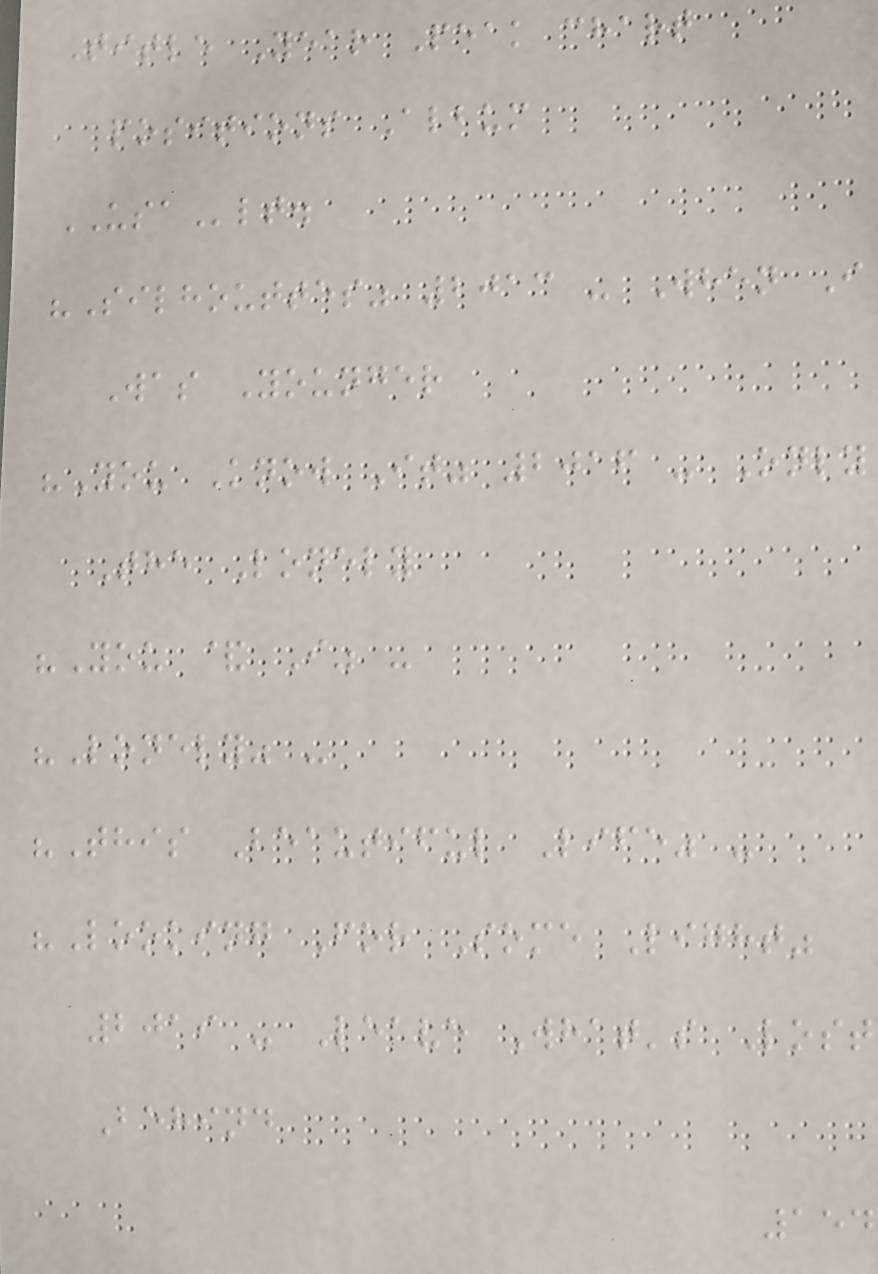Title Year Peak chart
positions Album
USAlt.
"Silhouttes" 2013 - When I
Was Younger
"You Know It" 2016 - Only
The Lonely
"You & I" -
"Lonely" -
"This Beautiful Life" -
"Looking For Some Light"
2019 - Leave What's Lost
Behind
154
